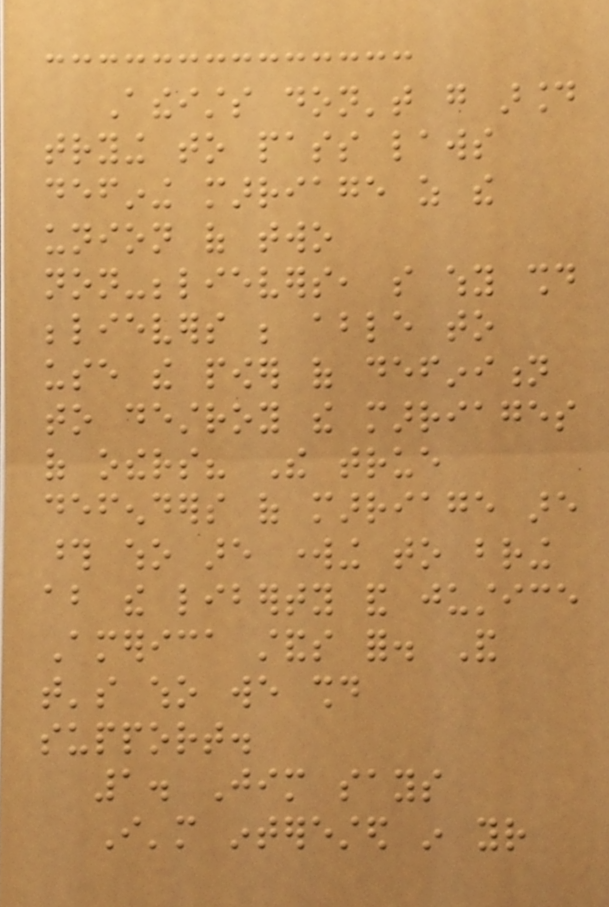Atheists don't go around
trying to pass laws
defining marriage as the
union of two
non-believers, so why should
believers be able to
use the power of definition
to destroy the marriages
of others? The true
defenders of marriage are
those who are working to bring
about the liberty and justice
America stands for. And
that's who we should
support.
1. Jim says
I'm interested in your
